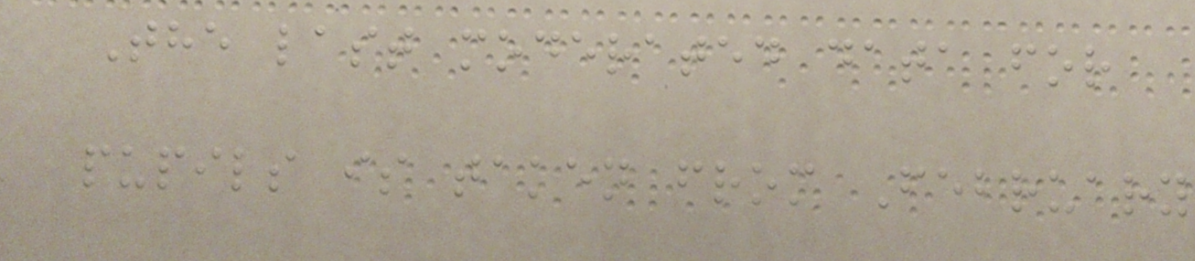The last moderated data for
pupils is taken from February
